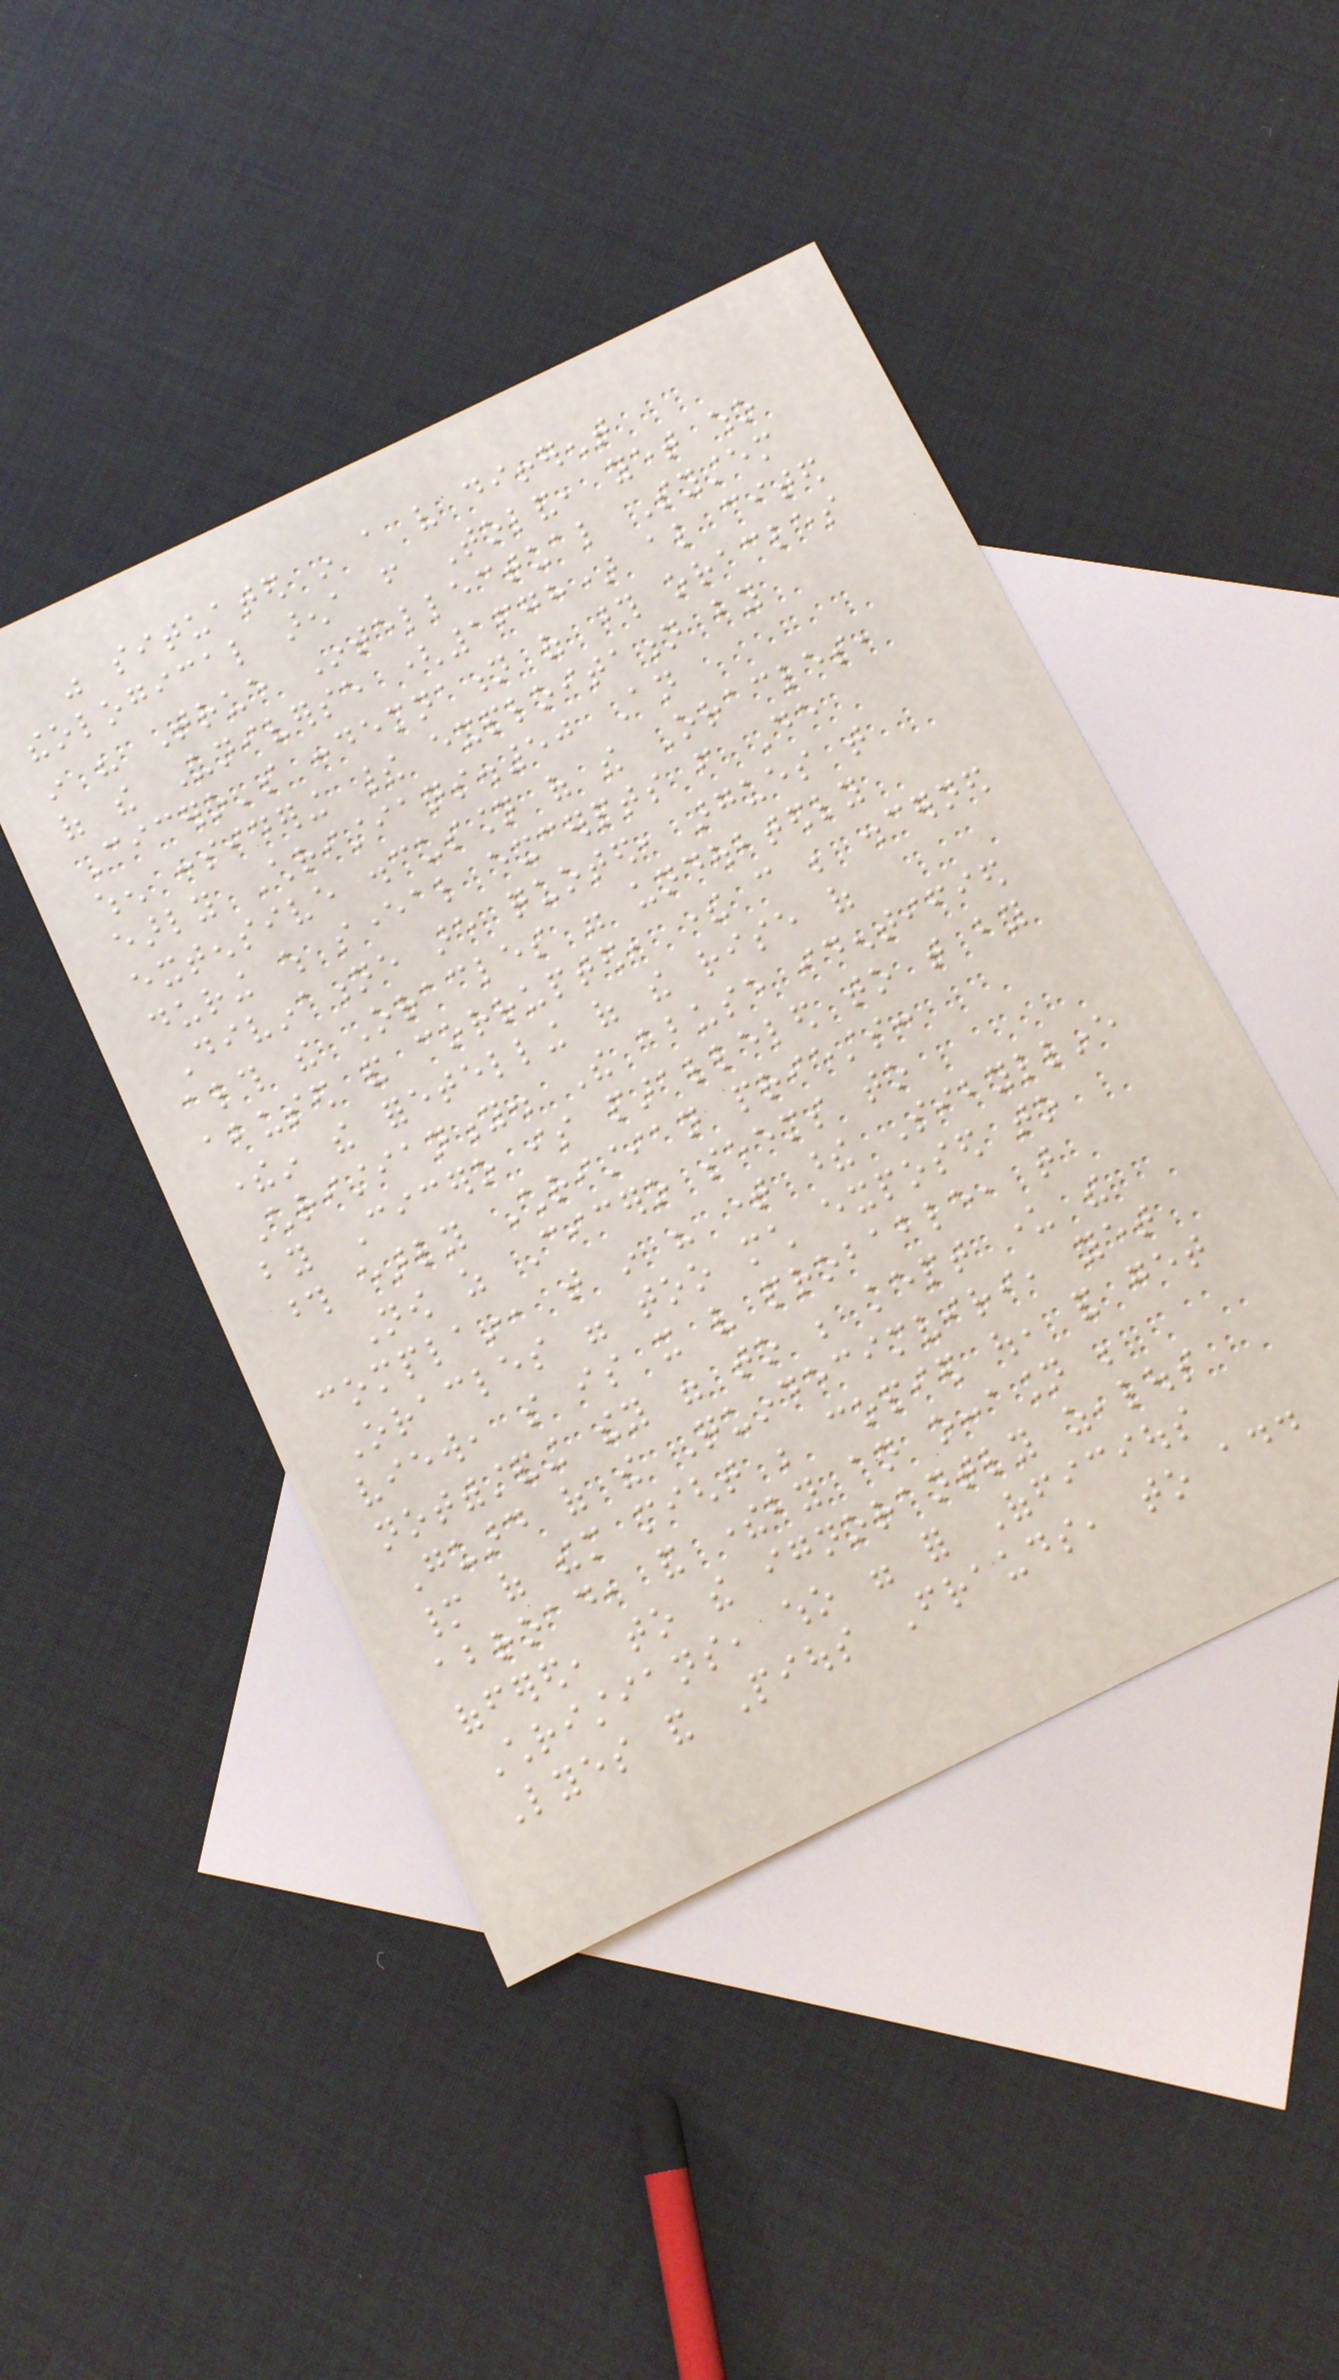was situated in a very different
theological arena from Toland, yet who
in his True Intellectual System
of the Universe (1678) also cited
Cicero's condemnation of those oracles
when considering their exploitation by
early Christians.50 An
extensive discussion of the Oracles,
during which several excerpts from De
Divinatione are quoted, argues that
although the Oracles were undoubtedly
abused and corrupted, there can be discerned
therein the foretelling of the rise of
Christianity. The abuse identified
by Cicero is paralleled to that by
those early Christian priests:
Now as Cicero seems to
complain, that in his time these Sibylline
Oracles were too much exposed to
view, so is it very probable, that
notwithstanding they were to be kept under the
Guard of the Quindecimviri, yet
many of them might be copied out, and get
abroad, and thereby an occasion be
offered, to the ignorantly zealous
Christians, who were for Officious
Lyes and Pious Frauds, to add
